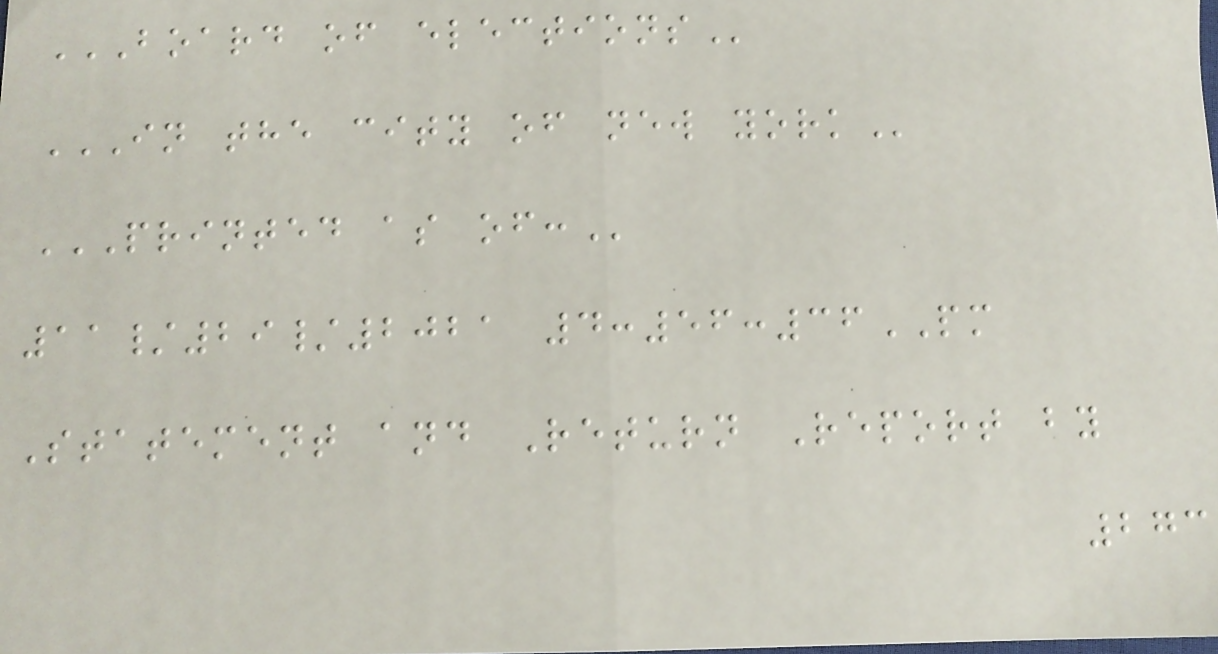BOARD OF ELECTIONS
IN THE CITY OF NEW YORK
PRINTED AS OF:
11/29/2021 4:56:36PM
Statement and Return Report by
273
